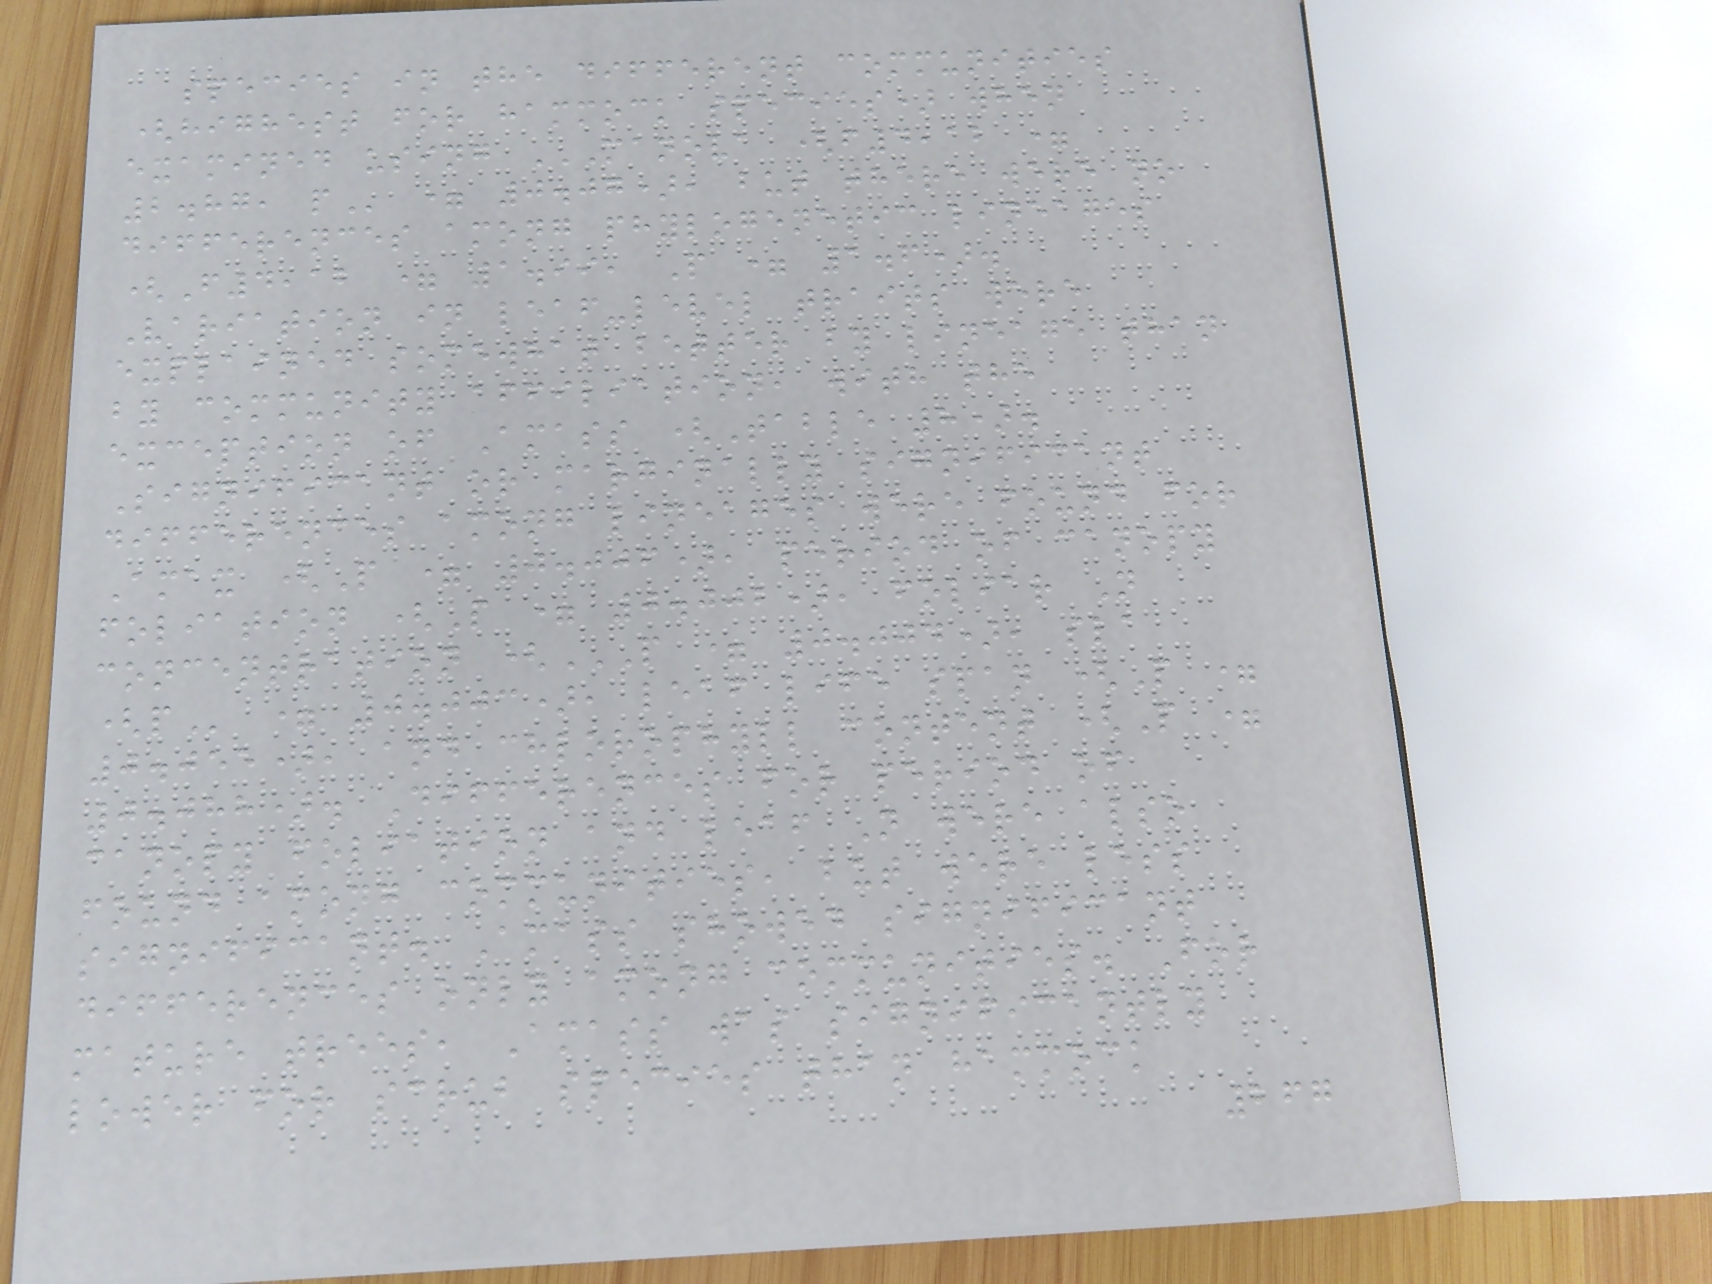species in the different communities
(highest for hammock species) when
examined using MANOVA (F4,12 =
2.87, P = 0.07), but there were no
differences among phylogenetic lineages
(F4,12 = 1.99, P = 1.6).
Variation in leaf-level traits were
explained somewhat better by lineage than
by community affiliation, with the
exception of Amass (Table 8).
Significant or marginally significant
differences among lineages were found for
Amax (P = 0.006), period of canopy
foliation (P = 0.002), foliar N
concentration (P = 0.004), SLA
(P = 0.003), leaf life span (P =
0.055), and chlorophyll content (P =
0.088). Differences for period of
canopy foliation and leaf N were also
found among communities, but were less
significant. Amass showed significant
differences only among communities. For
mature trees, Amass was significantly
lower for scrub species than hammock
267
